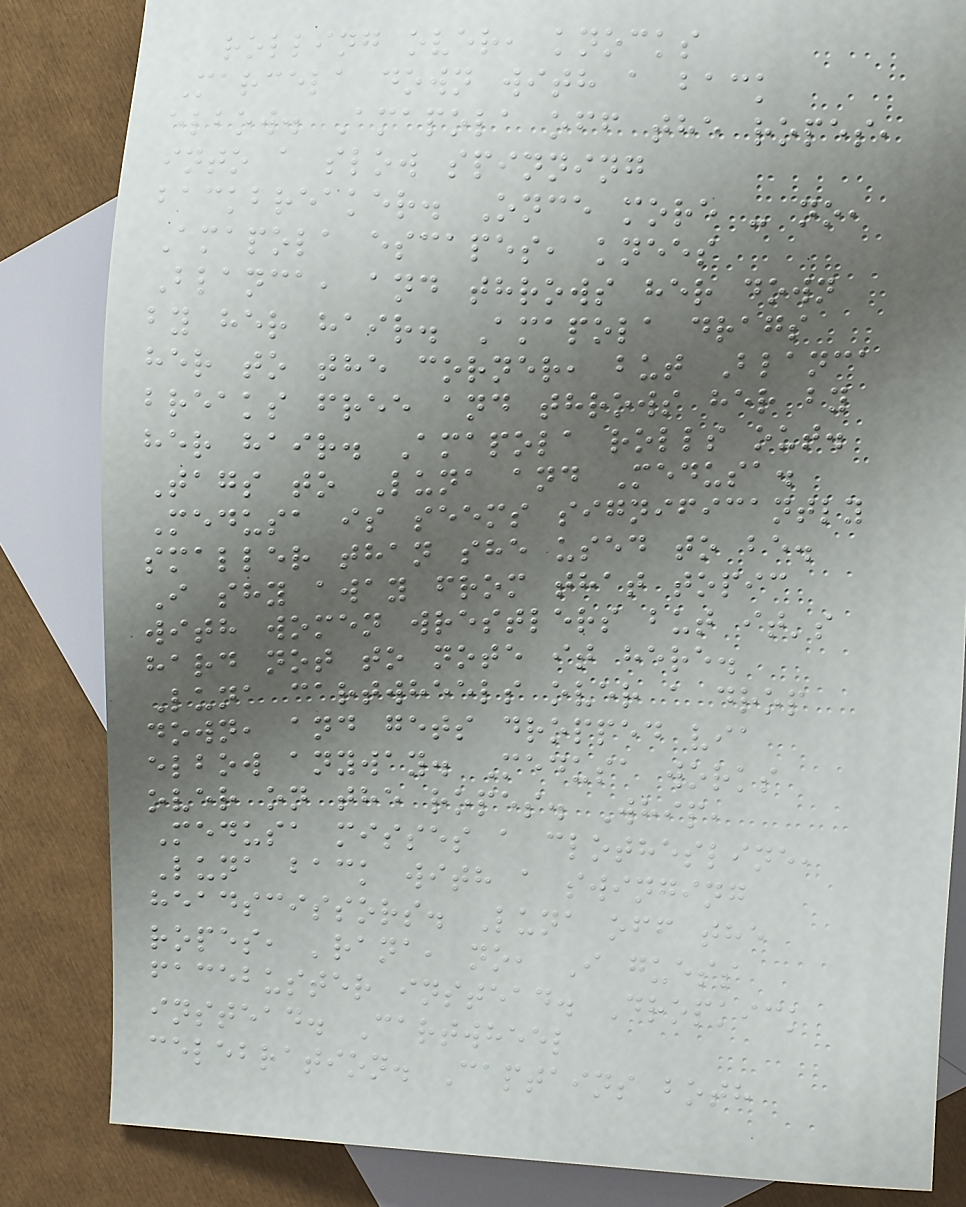rolling over, knocks
Marcela down with a back
elbow. Amapola off the ropes,
into a slow spinning
backbreaker. Once more - no,
Amapola escapes, knees
Blanca, and throws her down
by her hair. Amapola drags
her to the corner, but Blanca
breaks free and throws her by
her hair. Amapola rolls out.
Tags to Luna and Medusa.
Medusa is seems significantly
smaller than she used to be.
I shy away from that topic
with women wrestlers but it's
hard not to note it here.
Luna cartwheels over a drop
down, and gets dropped via
elbow anyway. Medusa works
over on the ropes. Whip,
Medusa misses a clothesline,
Luna back with a swinging
headscissors. Luna off the
ropes, 'rana, no, I guess
facebuster instead. Dropkick
instead. Cartwheel
celebration. Captains both
